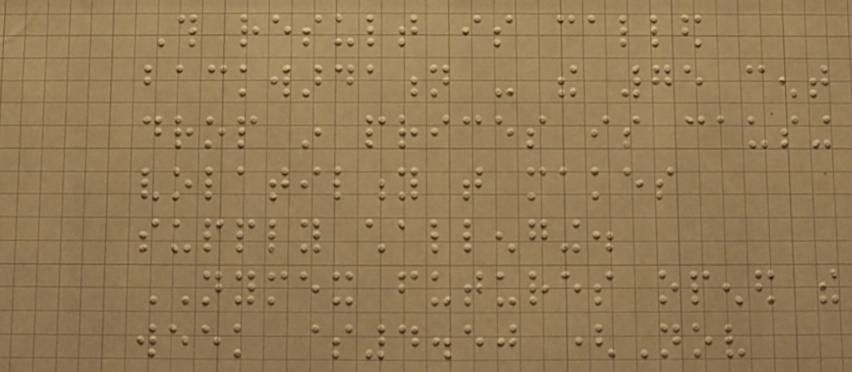This result is called
backwardation - the 75 cent
drop in prices is causing
volatility that makes
supply challenging.
NYMEX futures opened the
week $4.50 (Nov
